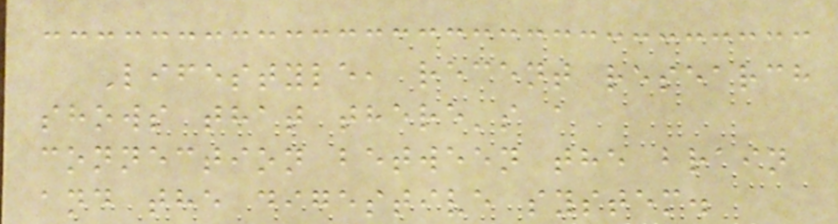Lifestyle, recent research
shows that there's a
connection between the brain
and the digestive system.
